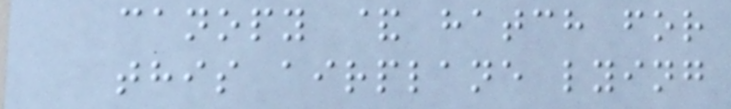canopy & hatch for
this airplane lying
